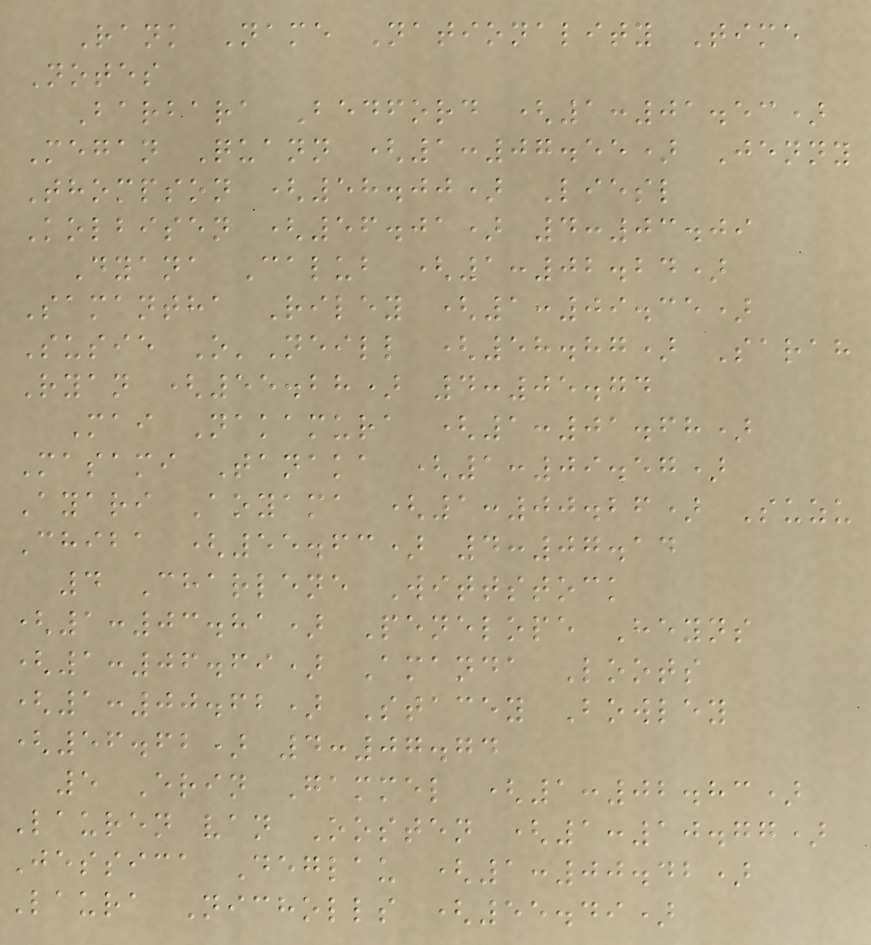Rank Name Nationality Time
Notes
Barbara Bedford (1:01.53)
Megan Quann (1:07.55) Jenny
Thompson (58.00) Liesl
Kolbisen (56.01) 4:03.09
Dyana Calub (1:02.24)
Samantha Riley (1:09.35)
Susie O'Neill (58.87) Sarah
Ryan (55.28) 4:05.74
Mai Nakamura (1:01.68)
Masami Tanaka (1:09.57)
Ayari Aoyama (1:00.26) Suzu
Chiba (55.63) 4:07.14
4 Charlene Wittstock
(1:03.81) Penelope Heyns
(1:06.69) Amanda Loots
(1:00.62) Stacey Bowley
(56.62) 4:07.74
5 Erin Gammel (1:02.83)
Lauren van Oosten (1:10.77)
Jessica Deglau (1:00.42)
Laura Nicholls (55.49)
